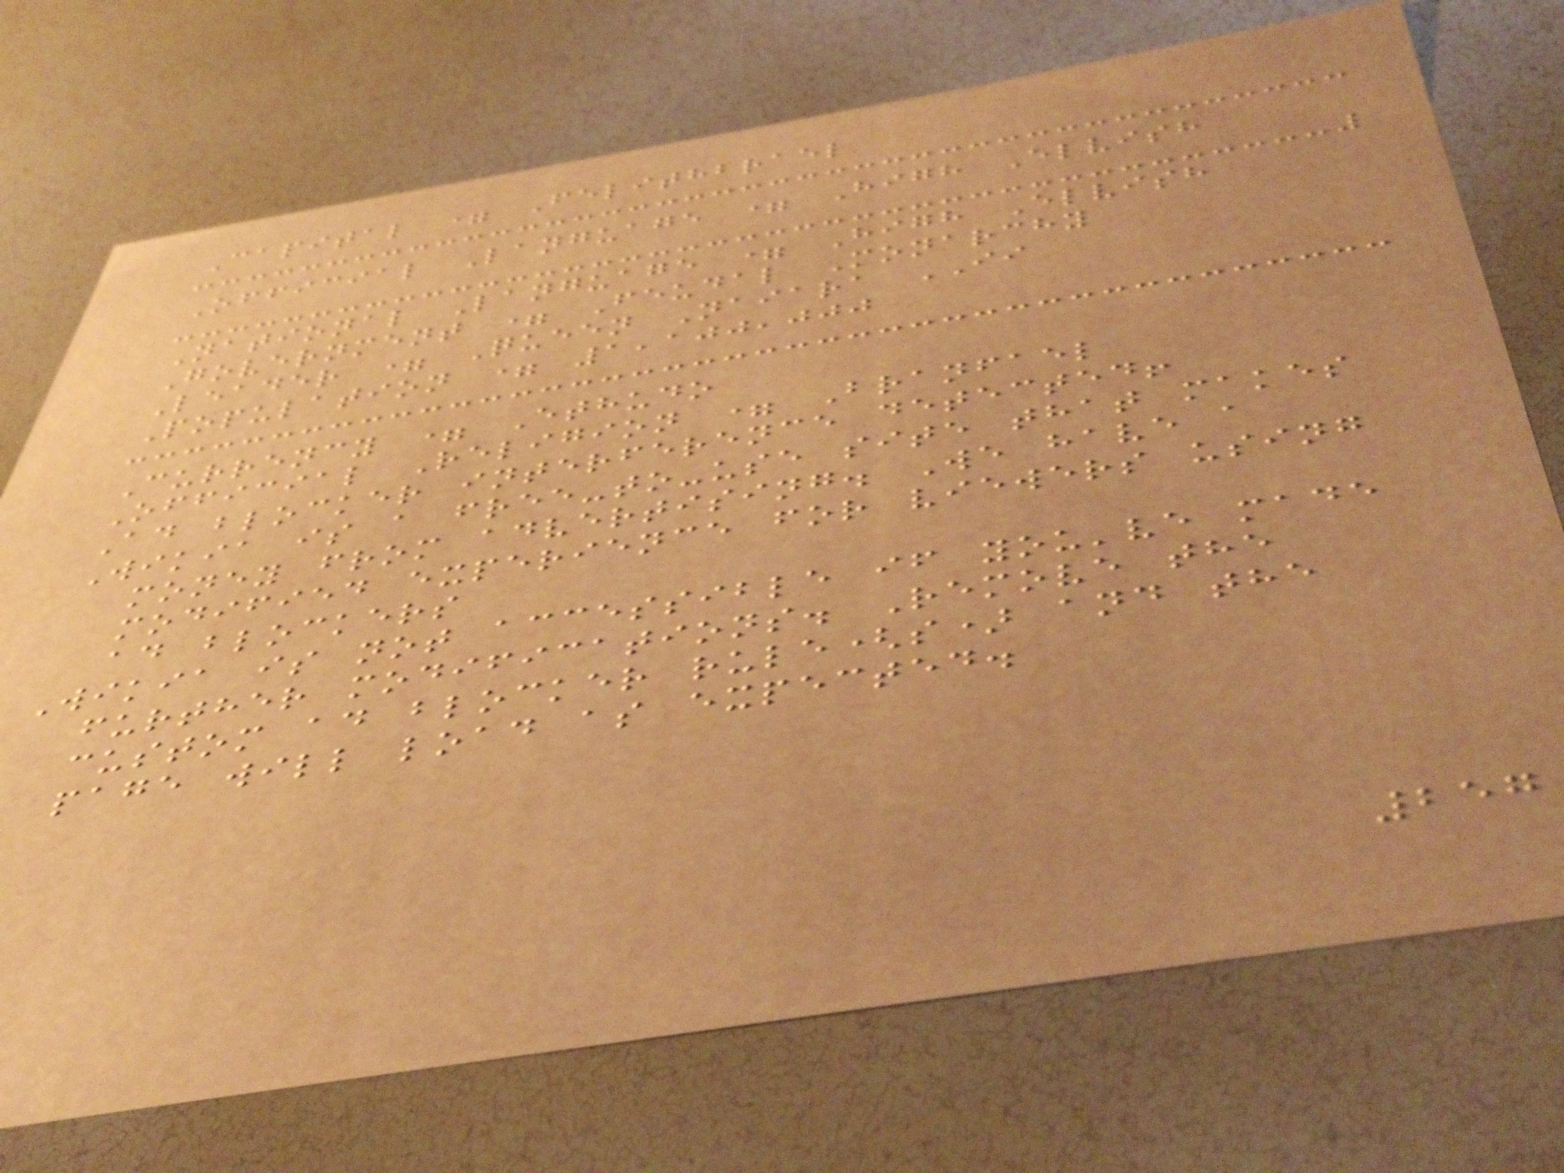Capital = Felithbrael
Official Language = High Elvish
National Language = High Elvish
Government = Feudal Monarchy
Leader = Queen Naiara II
Population = 1,100,000
Currency = Ethudo
Official Religion = Branfael
Ad blocker interference detected!
Wikia is a free-to-use site that makes
money from advertising. We have a
modified experience for viewers using
ad blockers
Wikia is not accessible if you've made
further modifications. Remove the
custom ad blocker rule(s) and the
page will load as expected.
257
